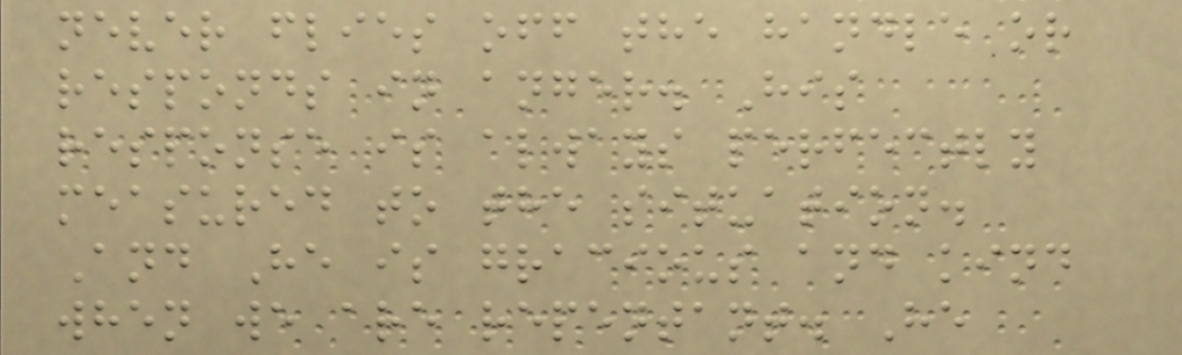never flies off the handle or
responds in anger. His
response is always perfectly
measured to the situation.
And He is gracious and kind
when we are repentant. He
